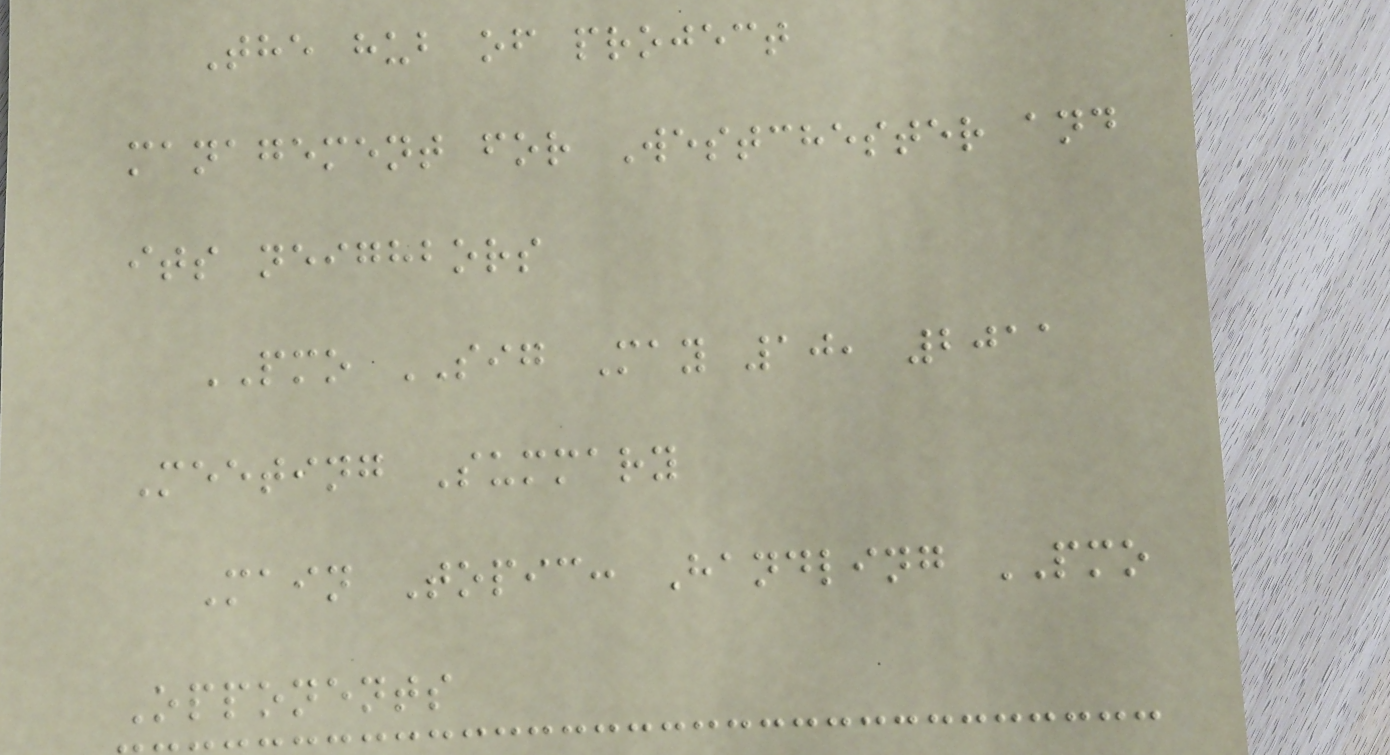The hub of project
management for Westchester and
its neighbors
PMO SIG May 10, 2011
Meeting Summary
Main Topic: Handling PMO
Opponents
